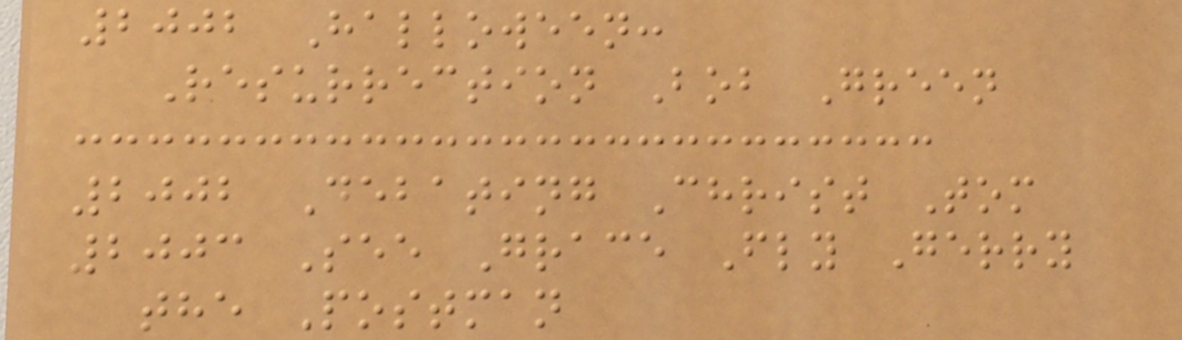2002 Halloween:
Resurrection Bob Green
2002 Debating Christ Tom
2003 See Grace Fly Gerry
the Postman
